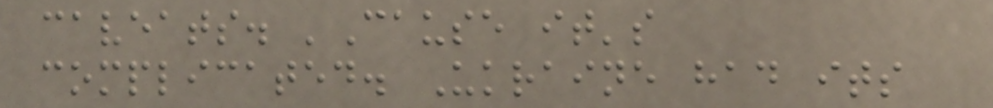caveats. 'Cause it's
complicated. Ukraine had its
